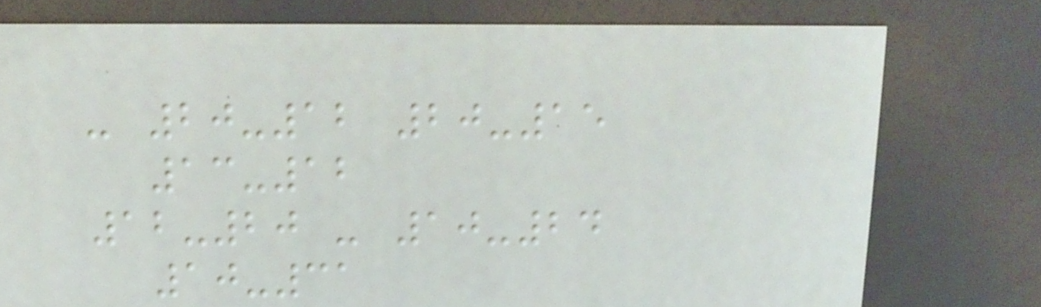- 20-12 20-15
13-12
12-20 - 10-24
10-31
